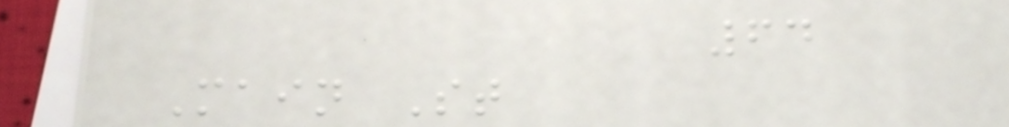64
Main St
